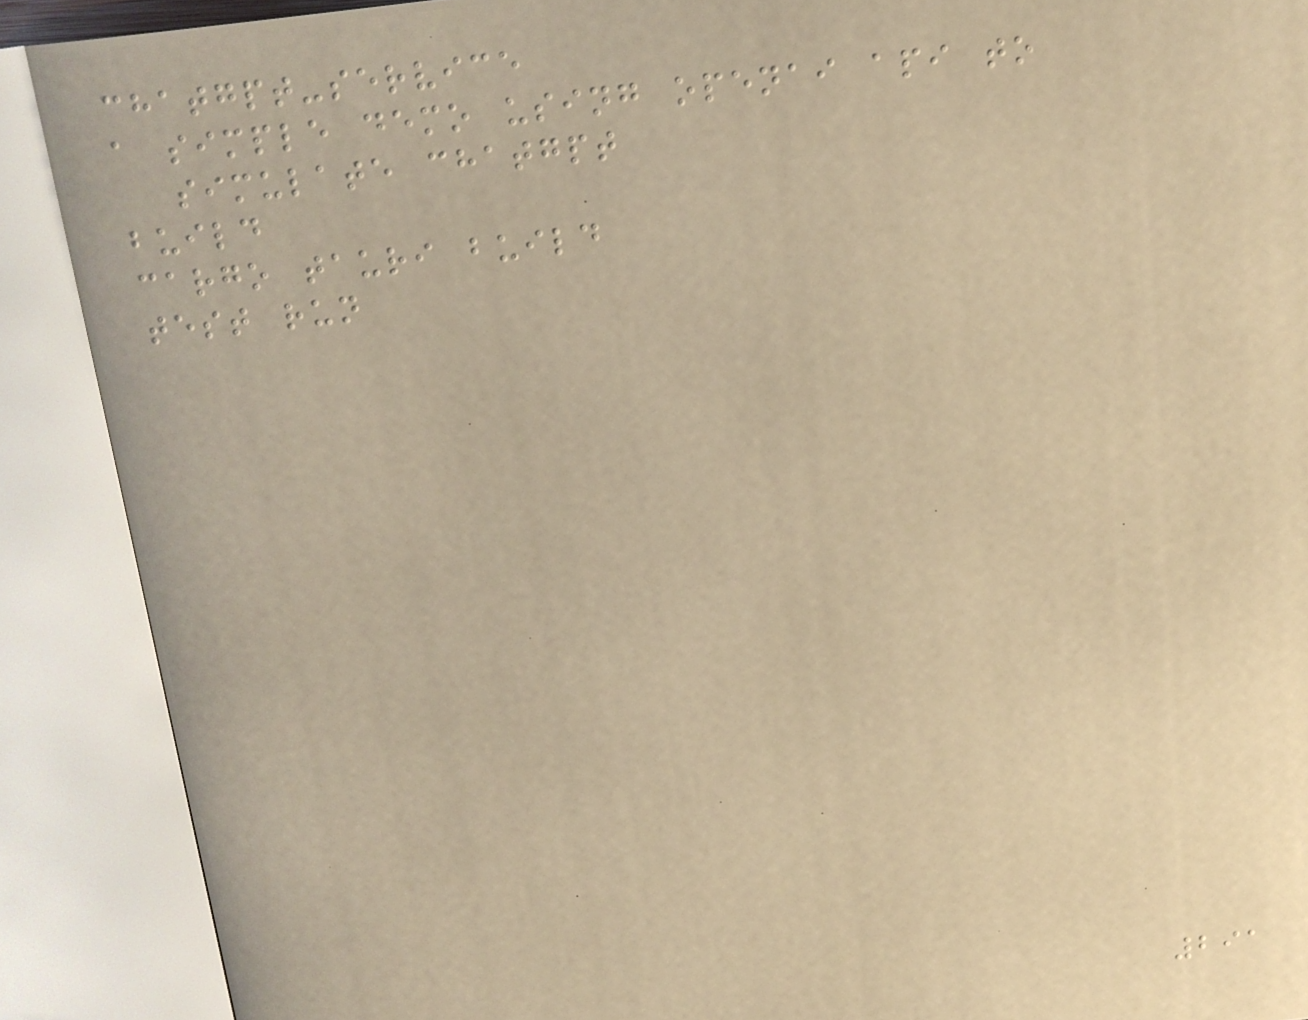chatgpt-service
a simple demo using openai api to
simulate chatgpt
build
cargo tauri build
test run
291
